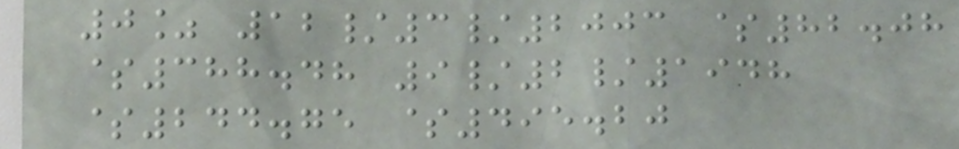0% 12/3/2003 $82.08
$388.48 9/2/1948
$244.75 $495.20
